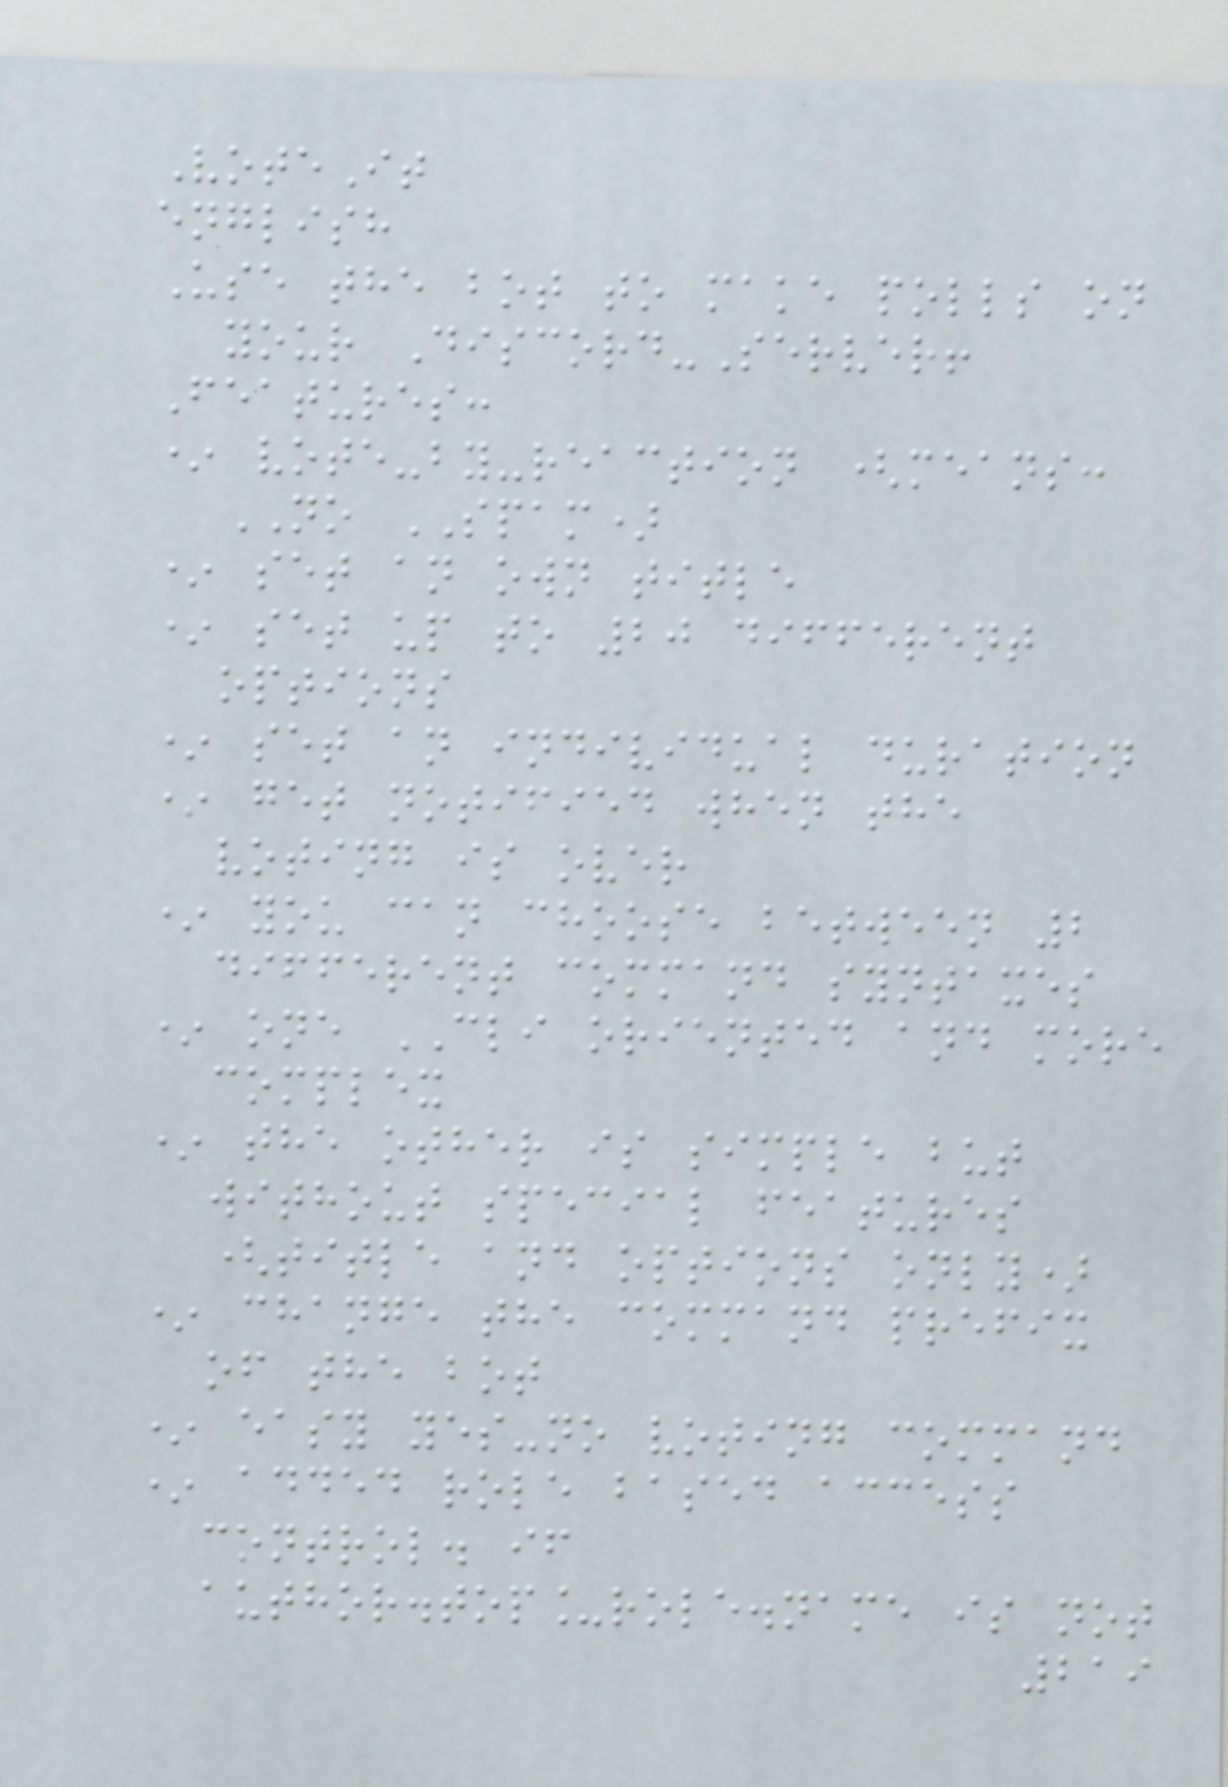VoteIt
english
Use the bot to make polls on
your Discord-Server!
Features:
* vote-by-reaction (means:
NO SPAM)
* set an own title
* set up to 20 different
options
* set an individual duration
* get notified when the
voting is over
* you can choose between 2
different command syntaxes
* one CLI oriented and more
complex
* the other is simple but
without special features
(title and options only)
* change the command prefix
of the bot
* easy yes-no voting command
* added role based access
control. if
author.top_role.name is not
219
